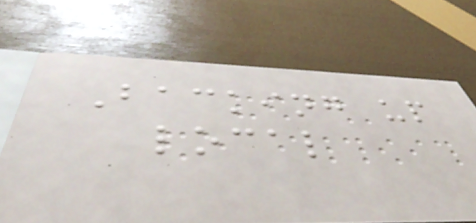Backing up
local
